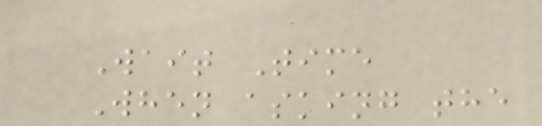Wait Time
When asking the
